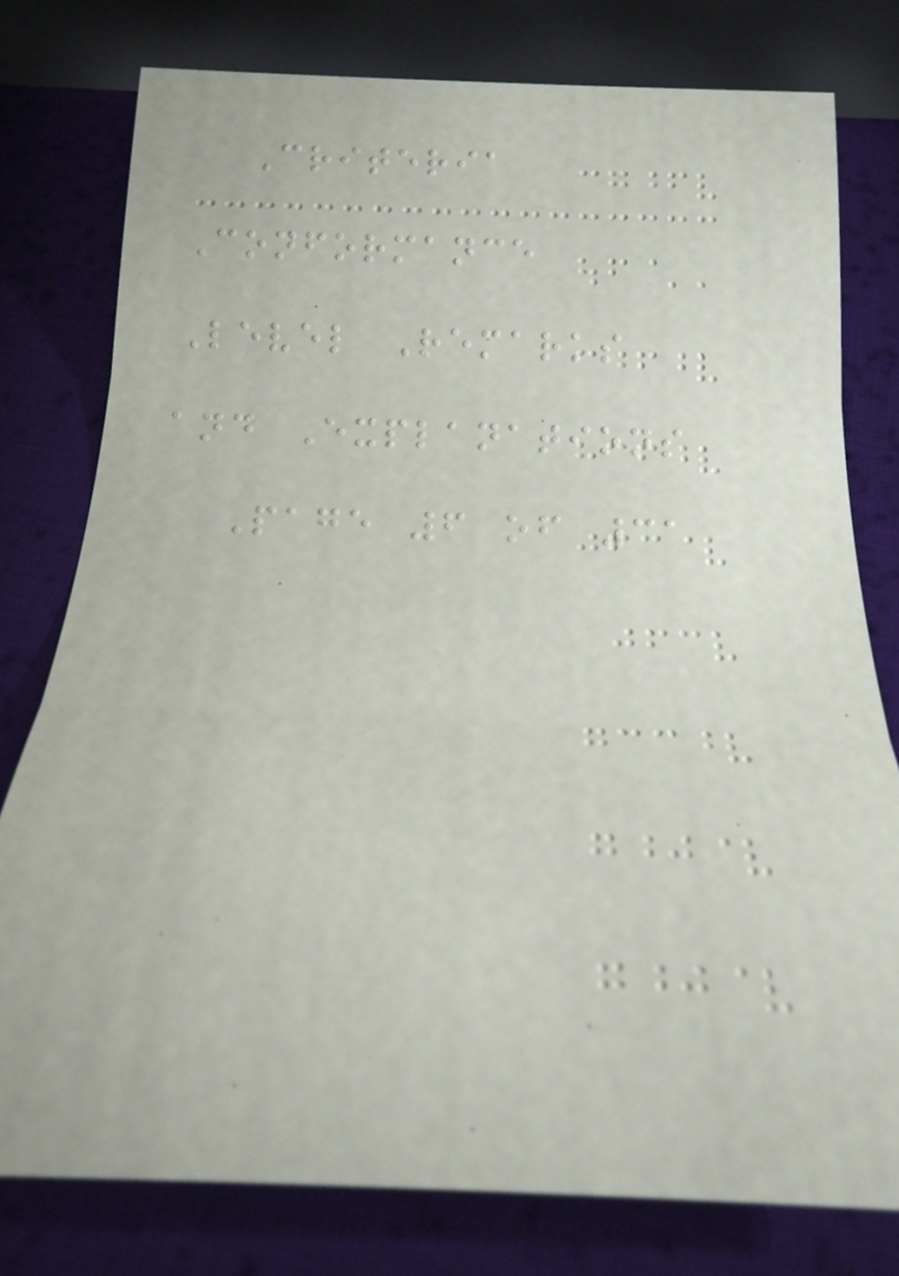Criteria
Conformance
Level Remarks
and Explanations
Page 6 of 31
